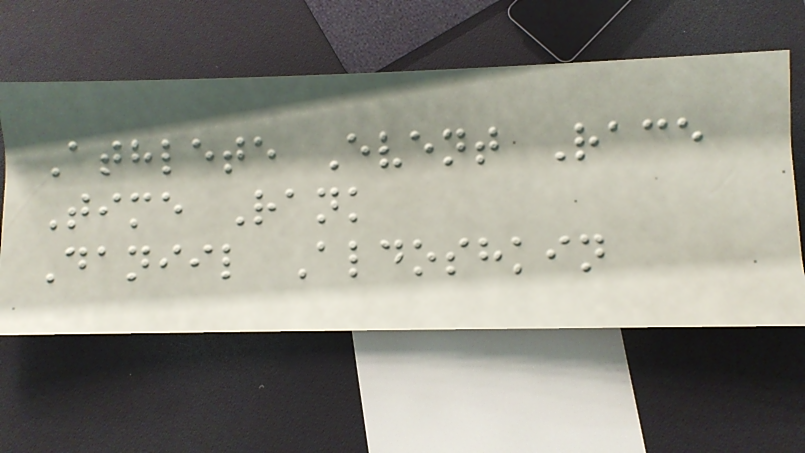Athlete Event Race
Time Rank
Daniil Aldoshkin
